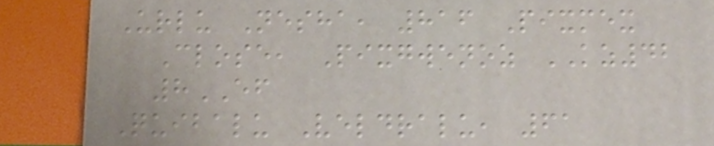Urlu Nesha, 816 Pixmex
Close, Pixgwenoz KZ42
8EF
Quibalu Veldralu, 61
